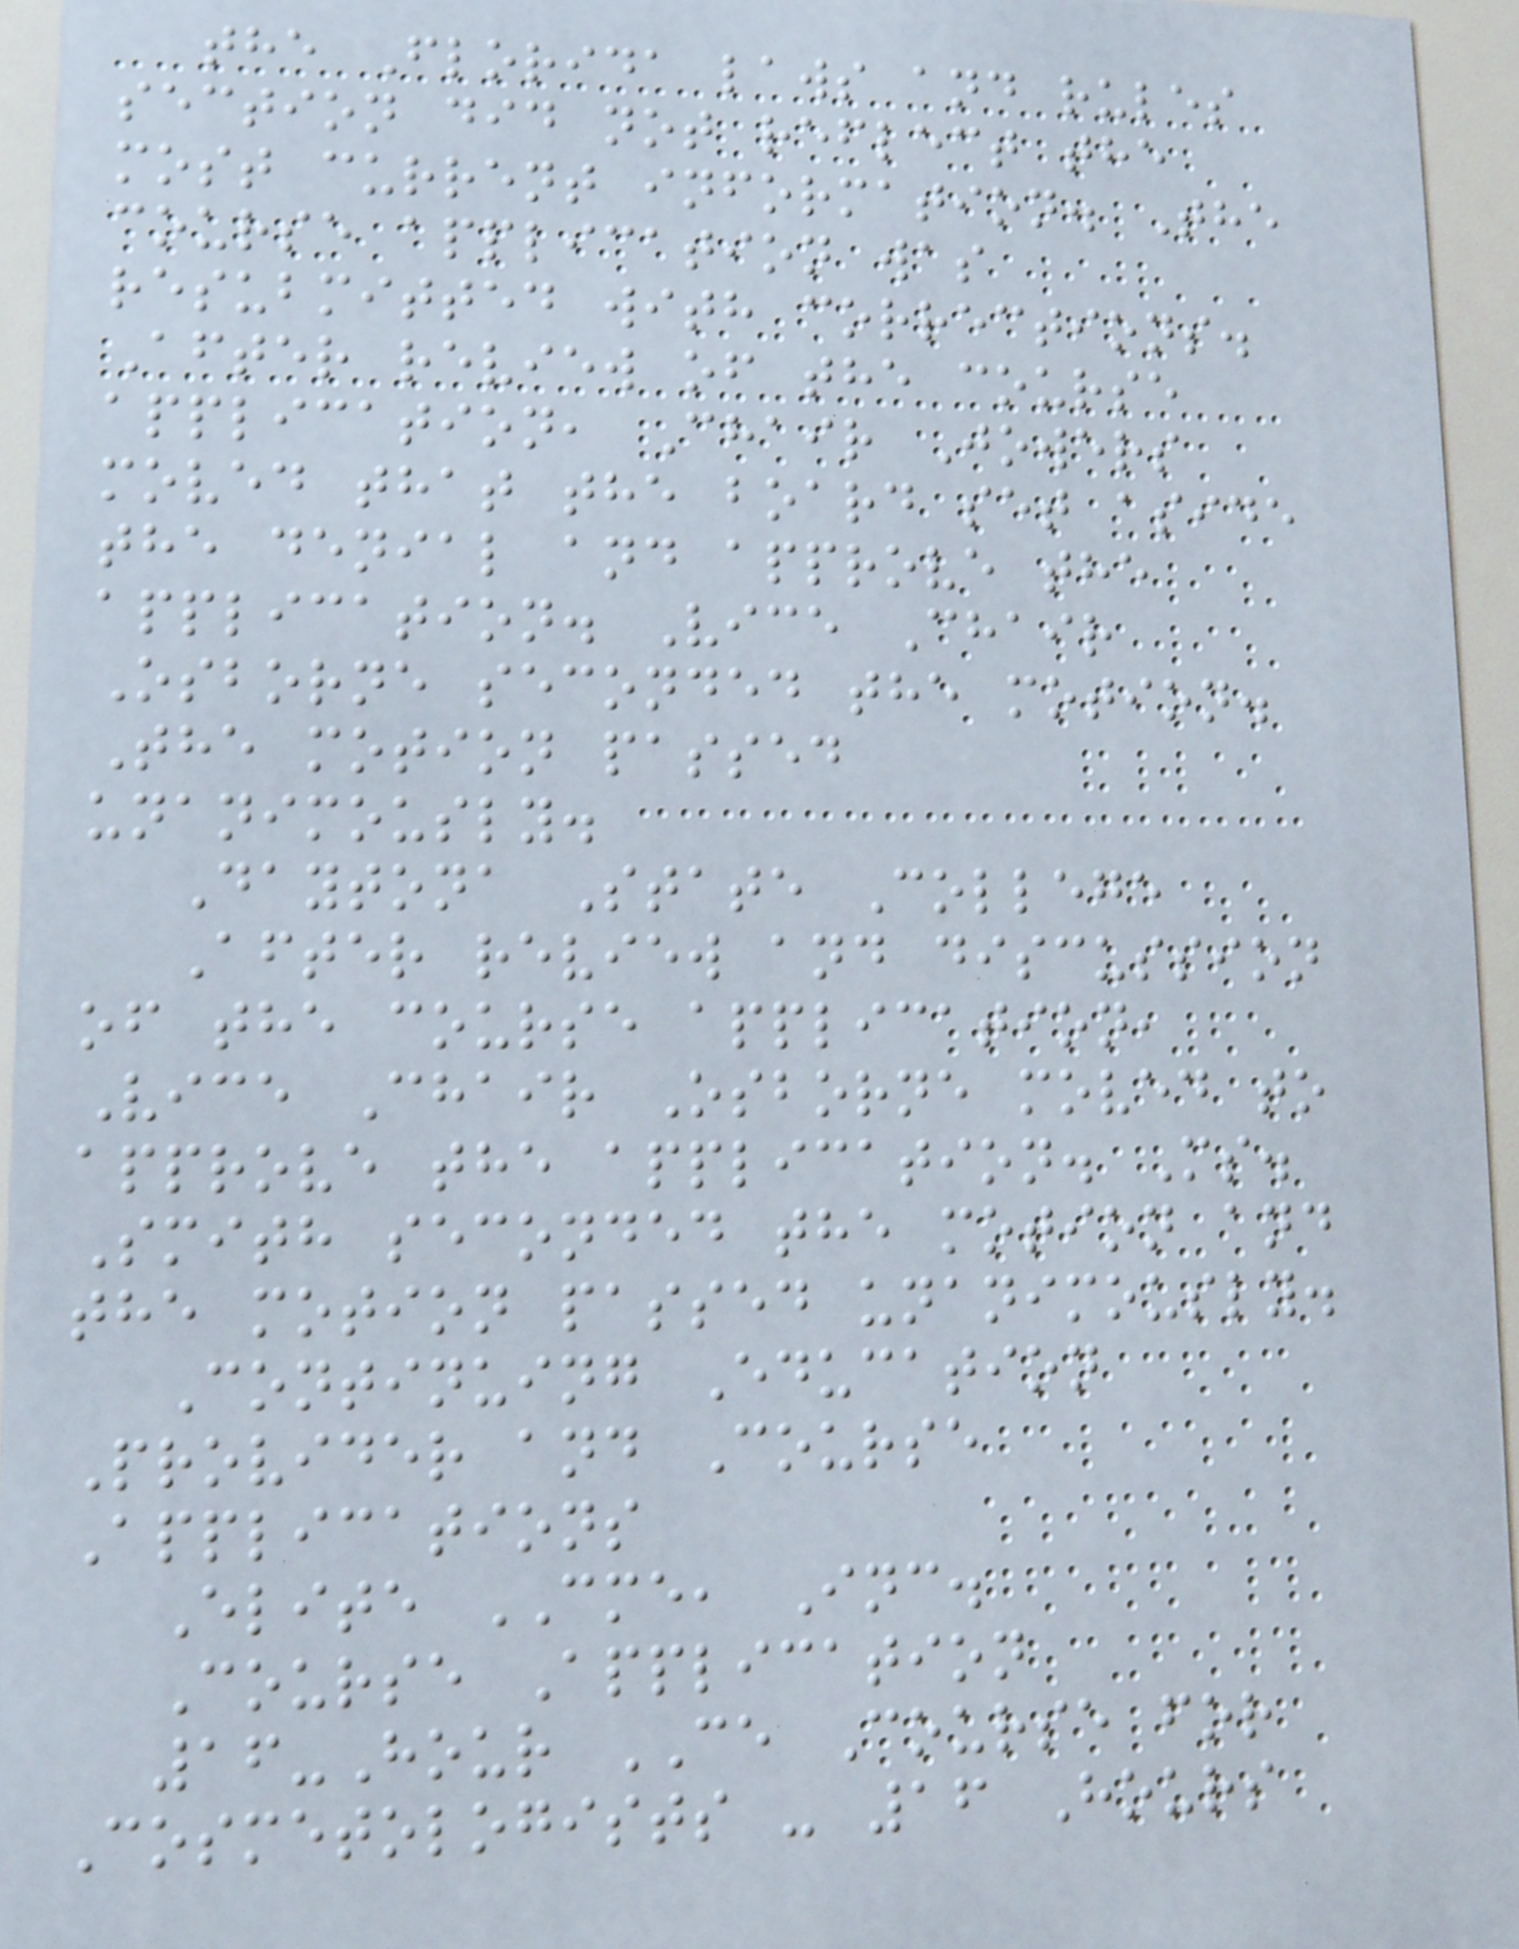the Florida laws and rules
section did not reflect the
most current information. The
course application was
resubmitted with corrections.
After review of the course
application, Chair Jowers
moved that the board set aside
the denial and approve the
application. Vice Chair
Osborne seconded the motion.
The motion passed
unanimously.
Daytona State College
After review and discussion
of the course application,
Vice Chair Osborne moved to
approve the application. Ms.
Smith seconded the motion and
the motion passed unanimously.
Continuing Education
Provider and Course
Applications
Elite CME, Inc.
Course Application
16-Hour CE Course for
Cosmetologists - 16 Hours
